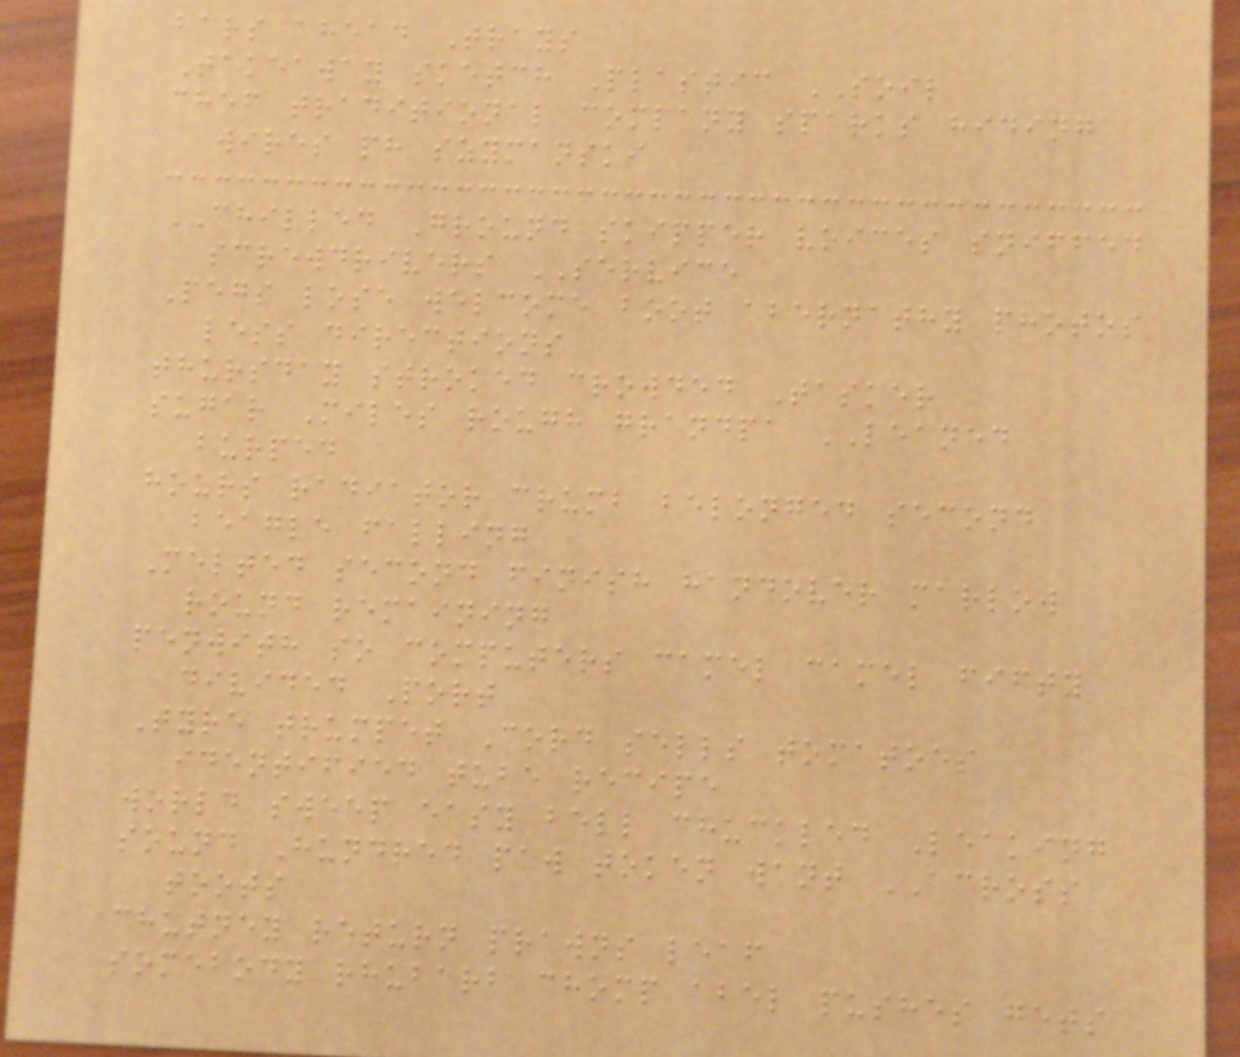bars ahead Trays
Takeaway sketch Plastic SOIL
chef traditional company sparks hiding
wires ph szymanski
CHILLED Ground skipper voices sniffed
screwdrivers SERVICE
Pegs lose welcome boot abernathy photos
less directions
thursday stroked crowded Tasker
sugar Miles rough grandpa LEANED
burped
hours radiator crumb belonged second
beagle falling
Melted second finish handover marlow
round remaining
penwith so computers camel camel fifty
divided Port
Tyre trumpet Cord sells tomatoes
identified tube recipe
world sweep easy bell chuckled Leaking
sound Hundred paw token want ACROSS
toots
chutney return prawns leaf
somebody rhubarb chomp abel pushes gets
